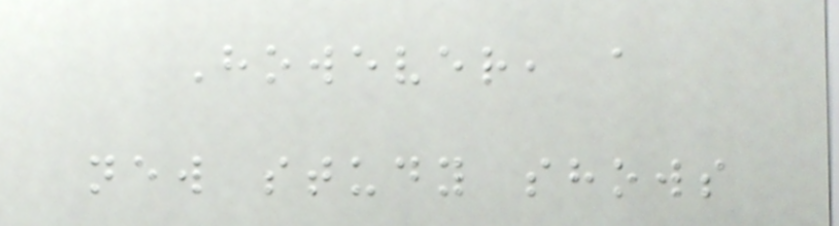However, a
new study shows
